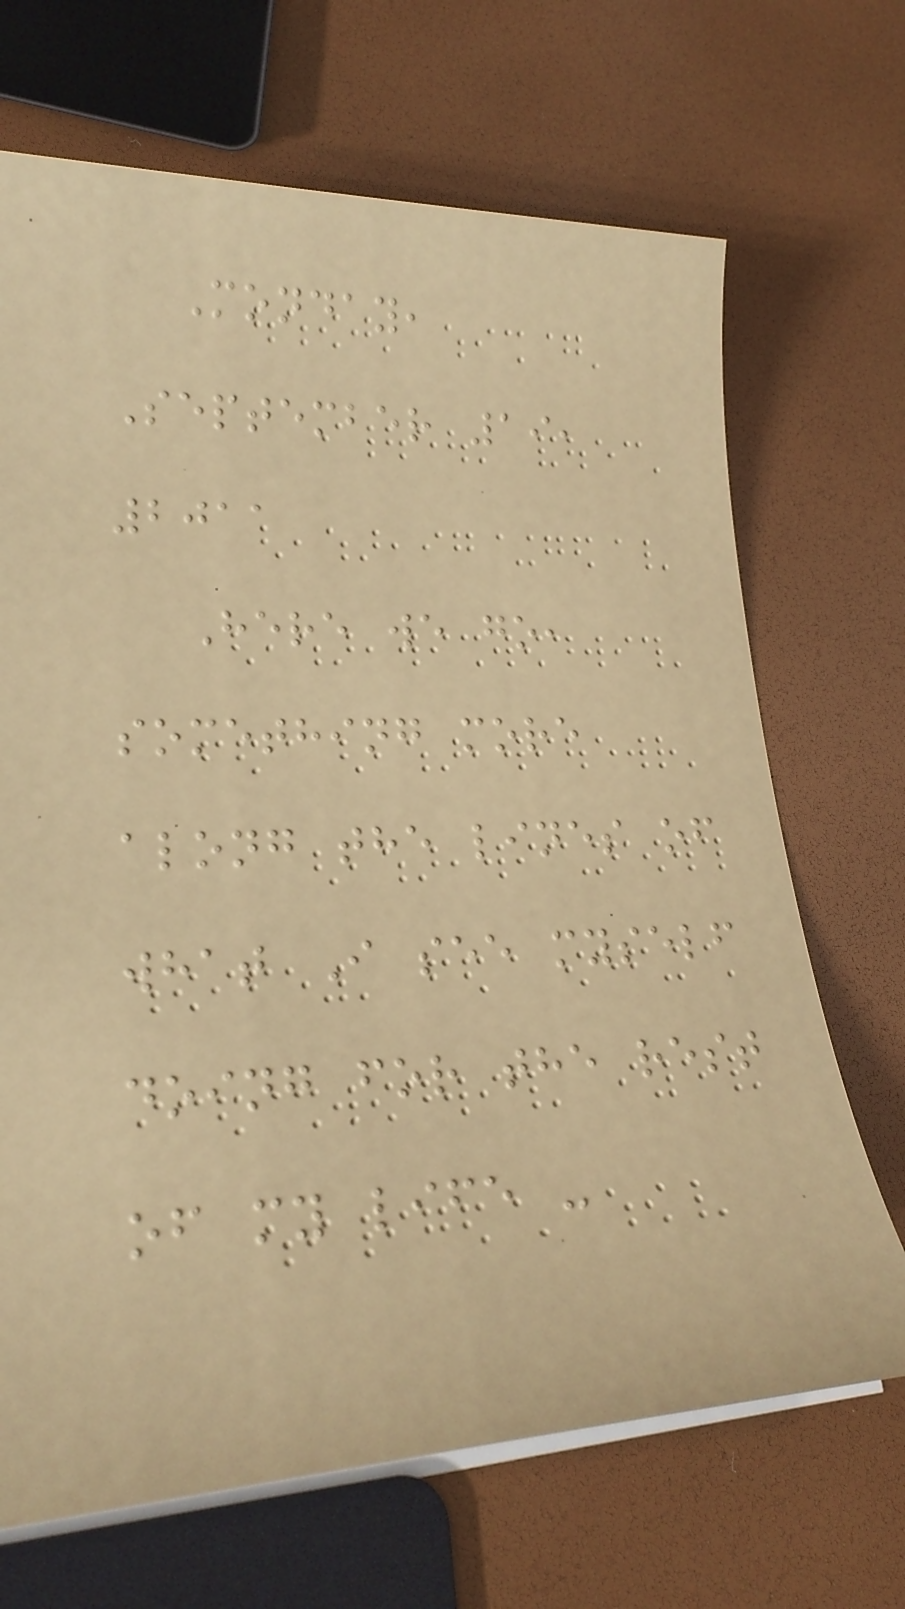Monday,
September 19,
2011
Here we go,
something more
along the lines of
what I see myself
doing for the rest
of my life -
